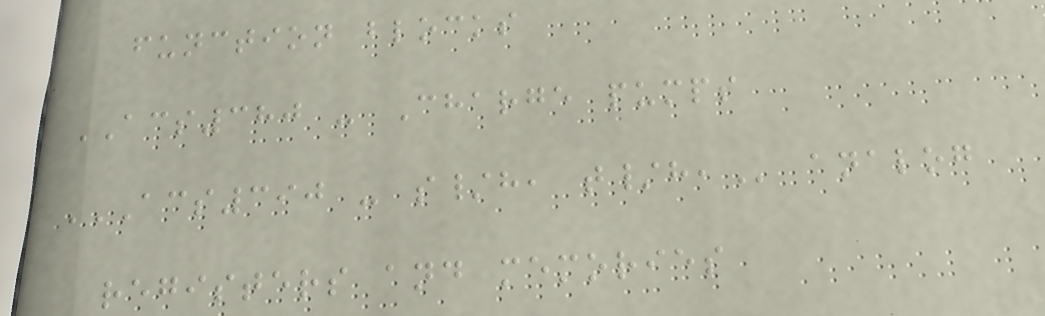function blocks
ACS380 - Charge pumps
ACS390 - S/H, T/H, analog
registers and memories
